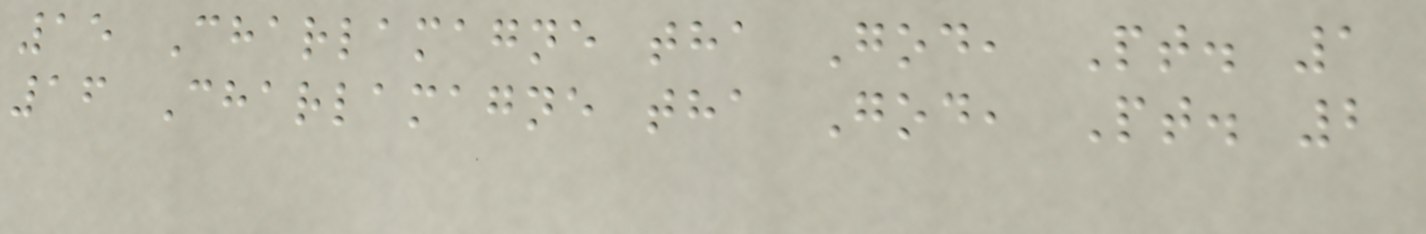15 Charlamagne tha God, Pt. 1
16 Charlamagne tha God, Pt. 2
